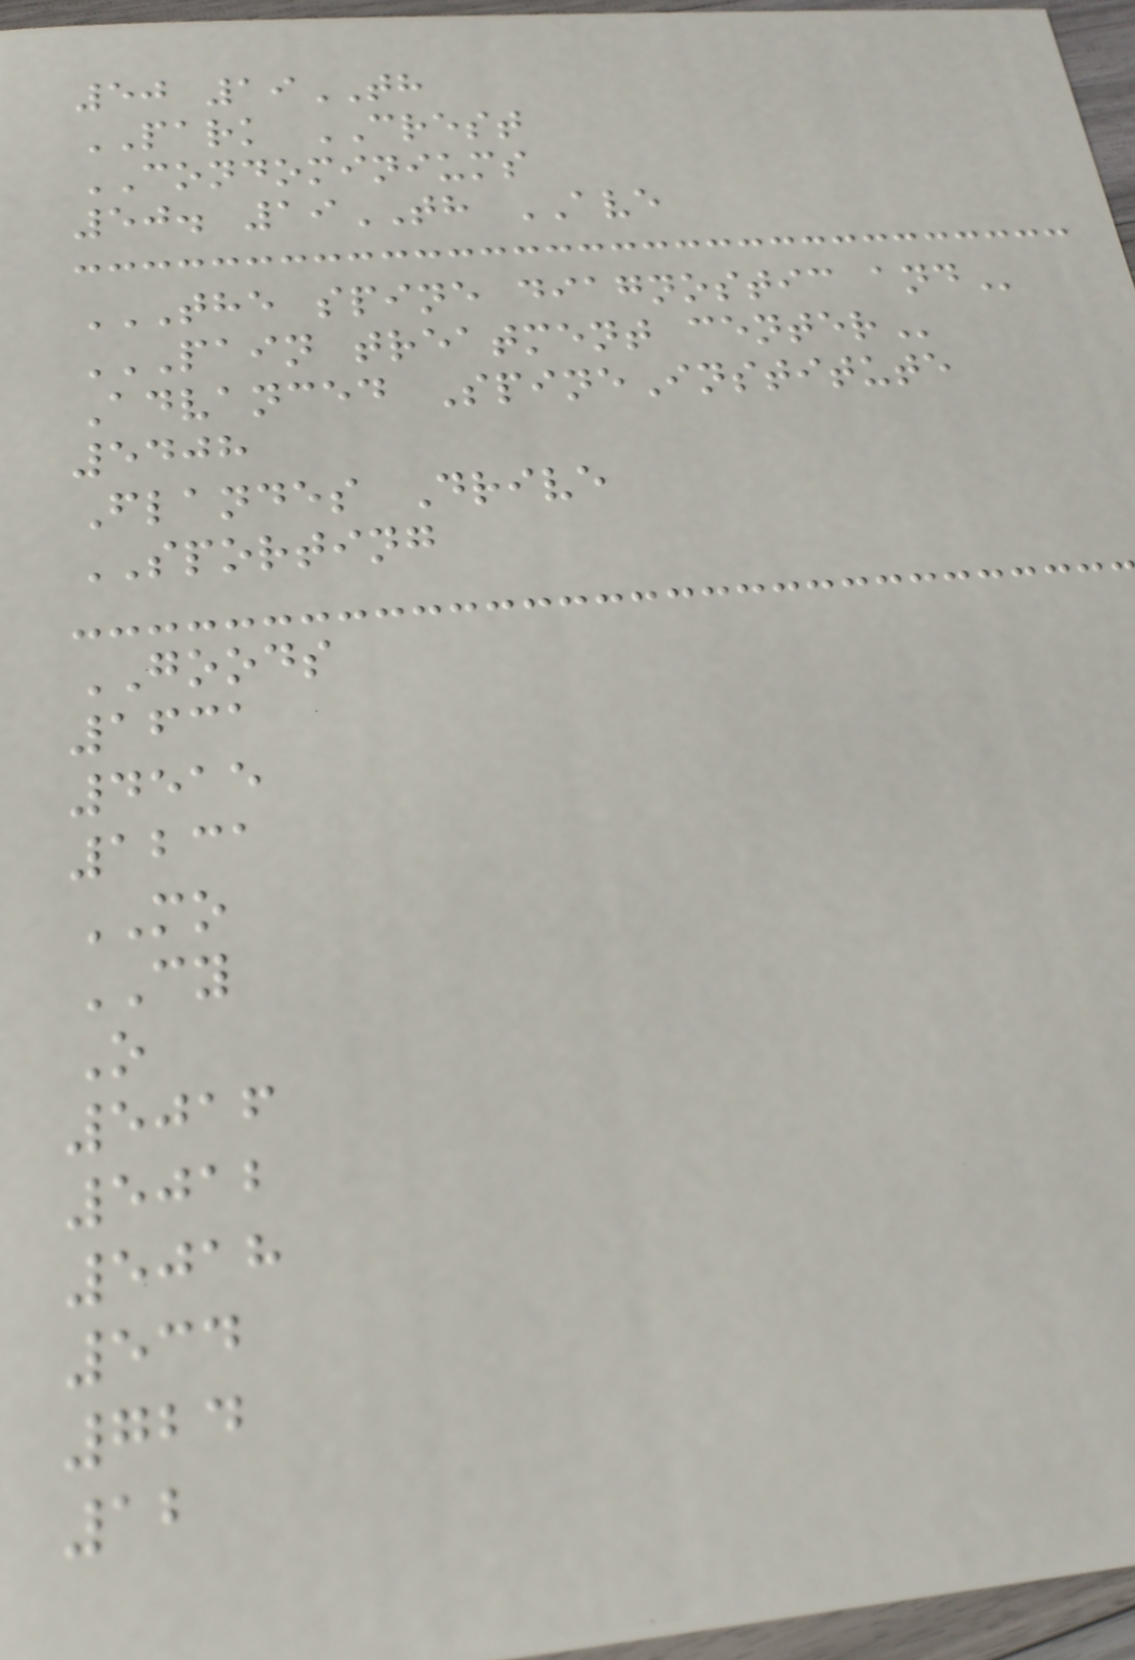50 19TH
PARK CREST
CONDOMINIUMS
50. 19TH AVE
THE SPINE DIAGNOSTIC AND
PAIN TREATMENT CENTER
Advanced SpineInstitute
5408
Flandes Drive
SPORTING
GOODS
1631
4515
1231
MO
CY
O
5016
5012
5018
534
724
12
